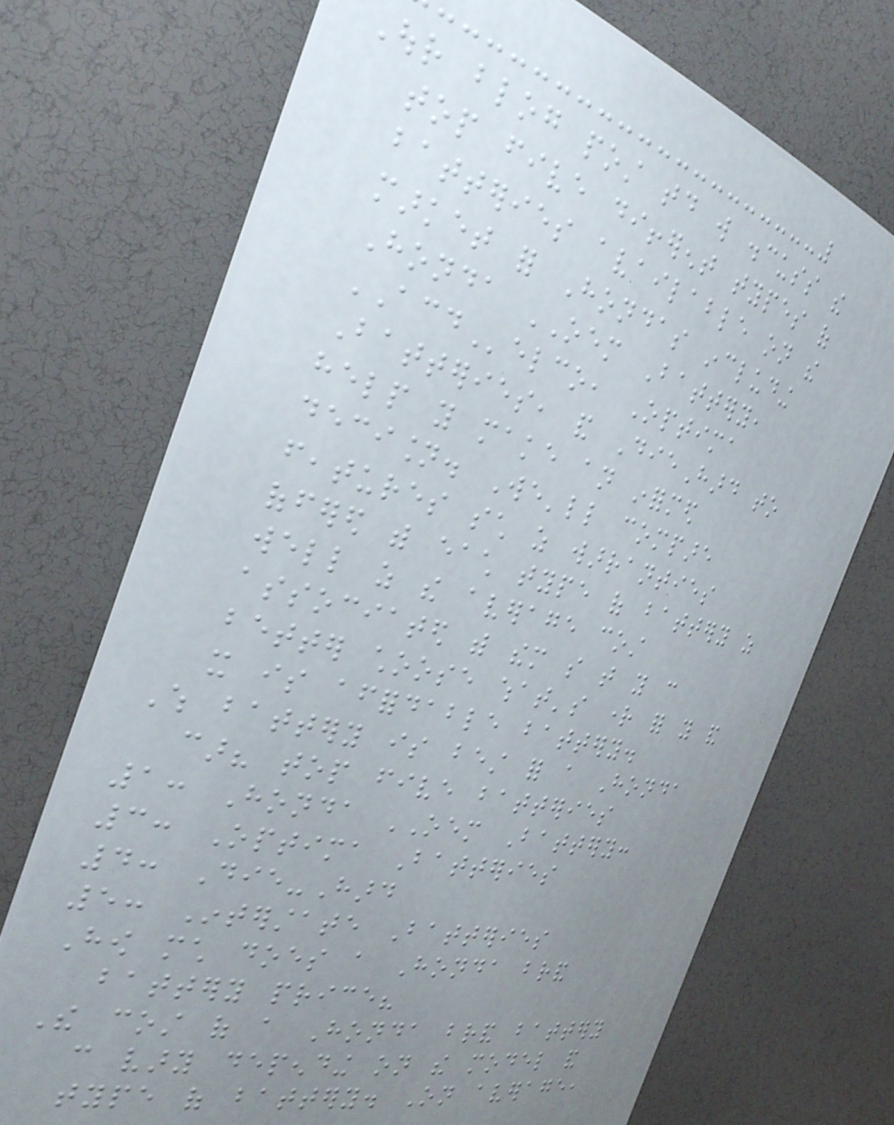Our blog post today will discuss the
top five different types of
batteries available on the
market for Hondas including
Honda OEM Battery,
ACDelco, Optima
Batteries, and DieHard to
help you make an informed
decision. We'll compare
features such as warranties
offered with each type of battery as
well as the average cost
associated with them so that you can
better choose what's right for you and
it is affordable battery.
Which battery is best for a Honda
car? top five batteries
1: Honda OEM Battery:
3: Optima Batteries
4: Die-Hard
5: Interstate Batteries
How much does a Honda brand
battery price?
The cost of a Honda brand battery
can vary depending on the model and
type of battery. On average,
